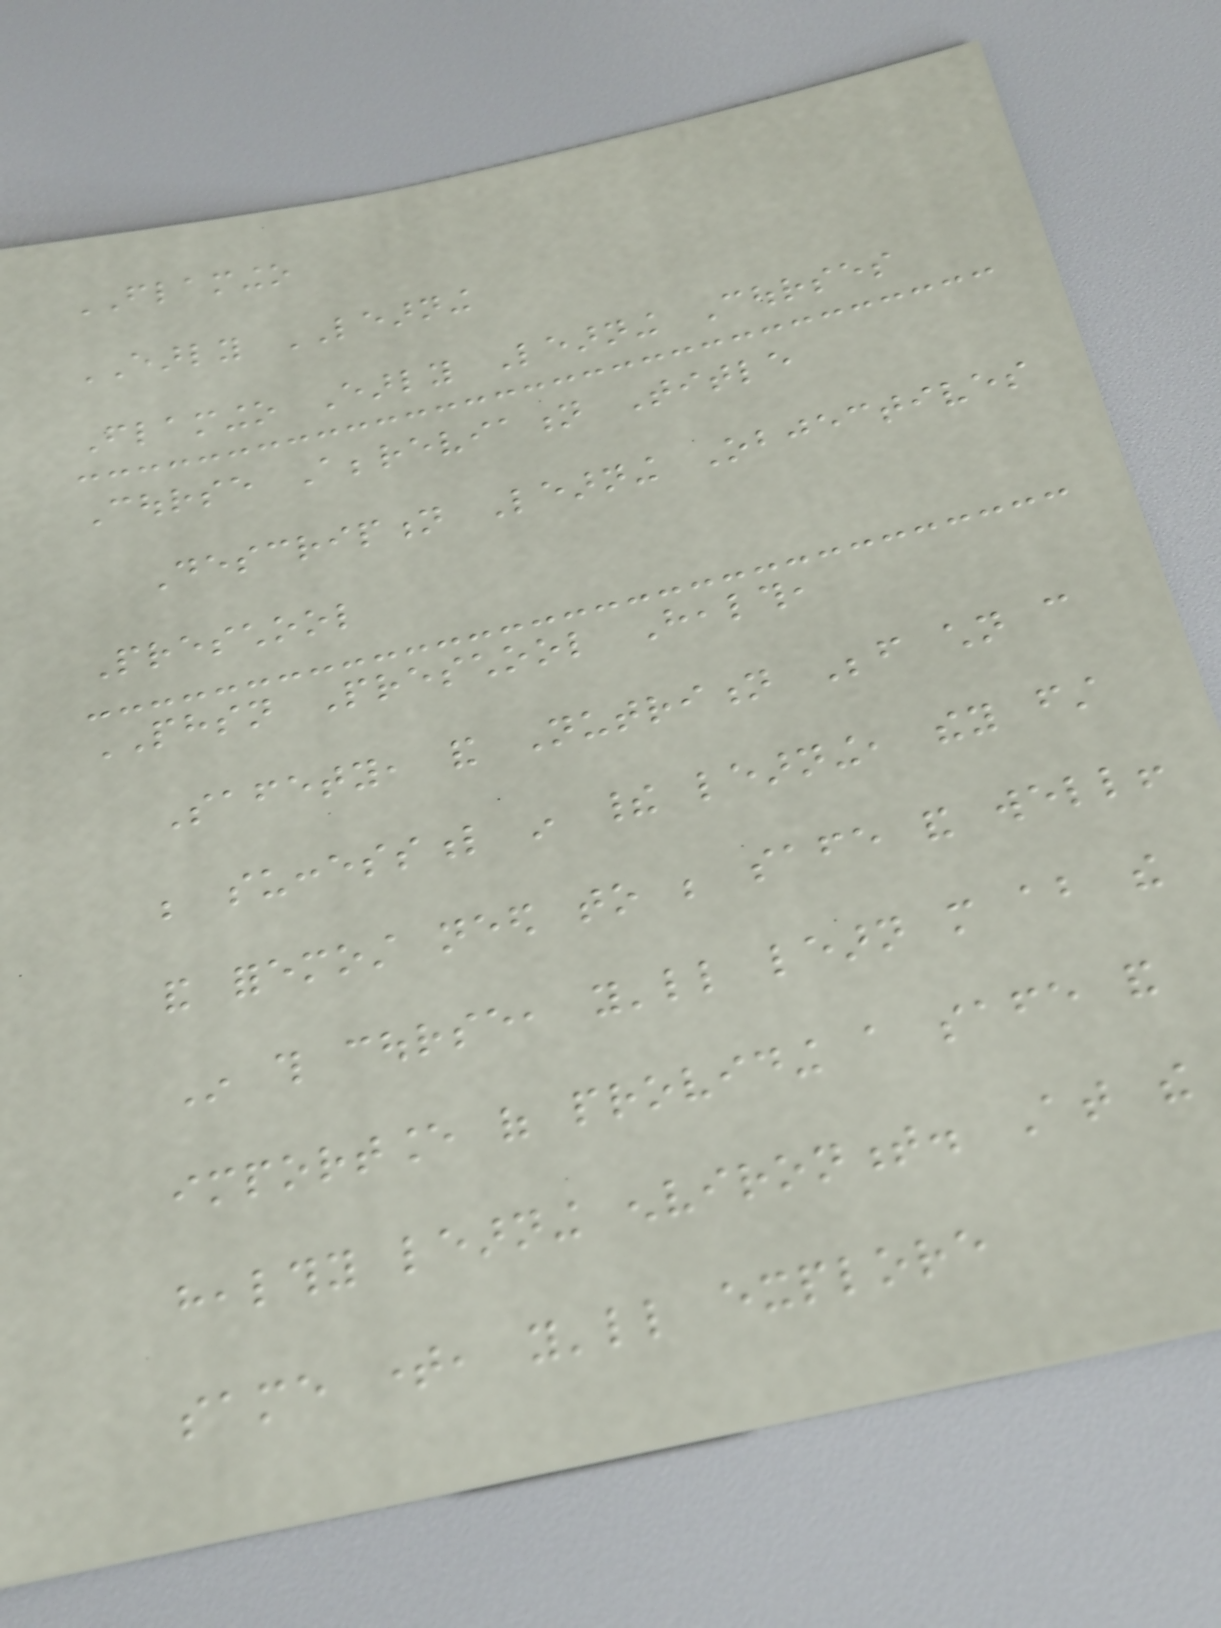FLAMINGO
EARLY LEARNING
Flamingo Early Learning Courses
Course Abbreviation Title
Description Learning Objectives
Preschool
PHSN Preschool Health,
Safety, and Nutrition Before children can
be successful in their learning, they first
and foremost need to be safe and well!
In this course, you'll learn more about the
importance of providing a safe and
healthy learning environment. At the
same time, you'll explore
